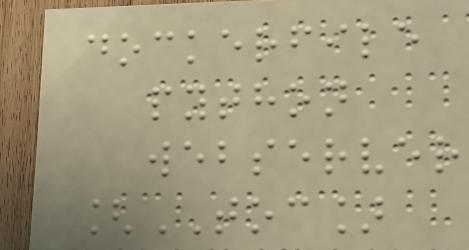dockerfile
python
webserver
[TOC]
